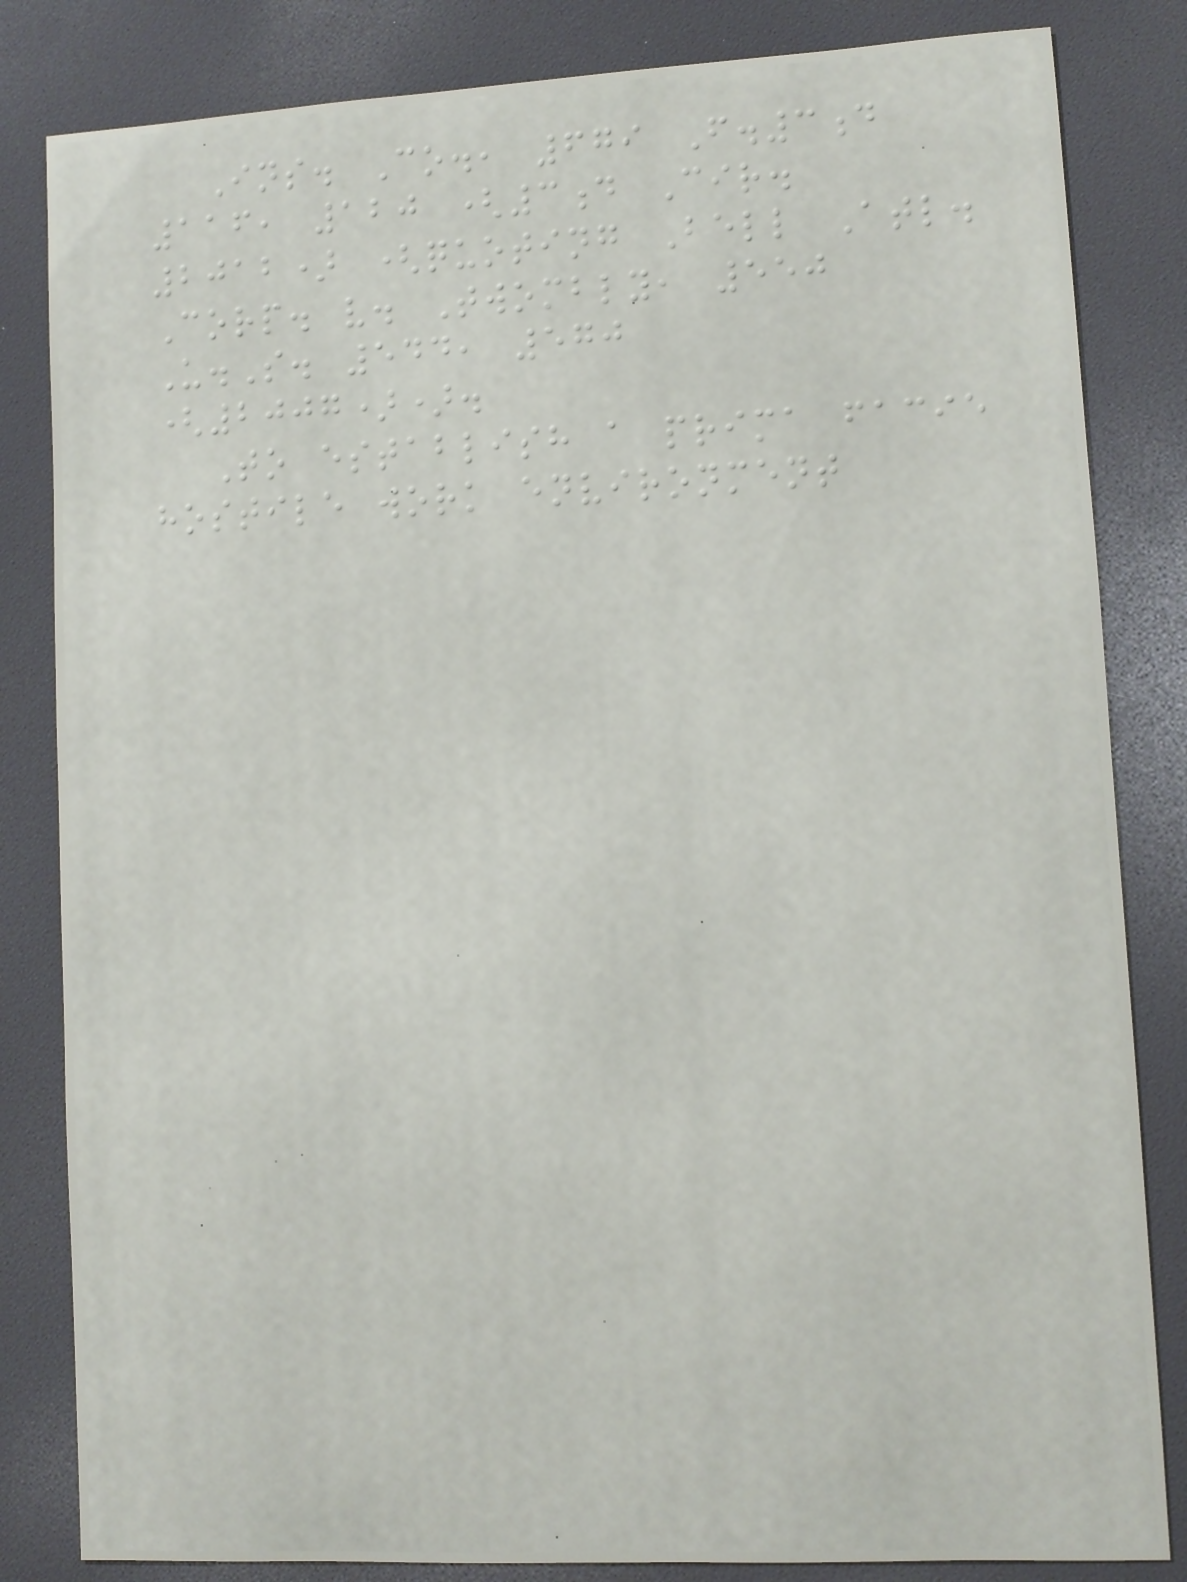Ins. Co., 679 F.3d
116, 120 (3d Cir.
2012) (quoting Bell Atl.
Corp. v. Twombly, 550
U.S. 544, 570
(2007)).
To establish a prima facie
hostile work environment
